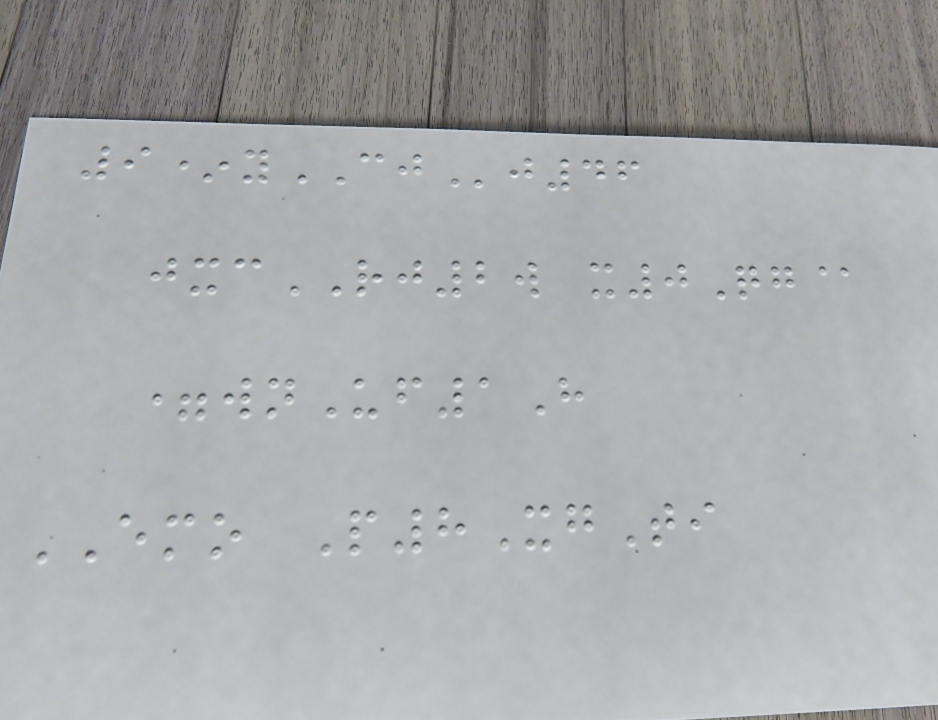9*yCJj46
jxcRJ2w x0Qg@
=wnUf1H
EMO P8XgTi
